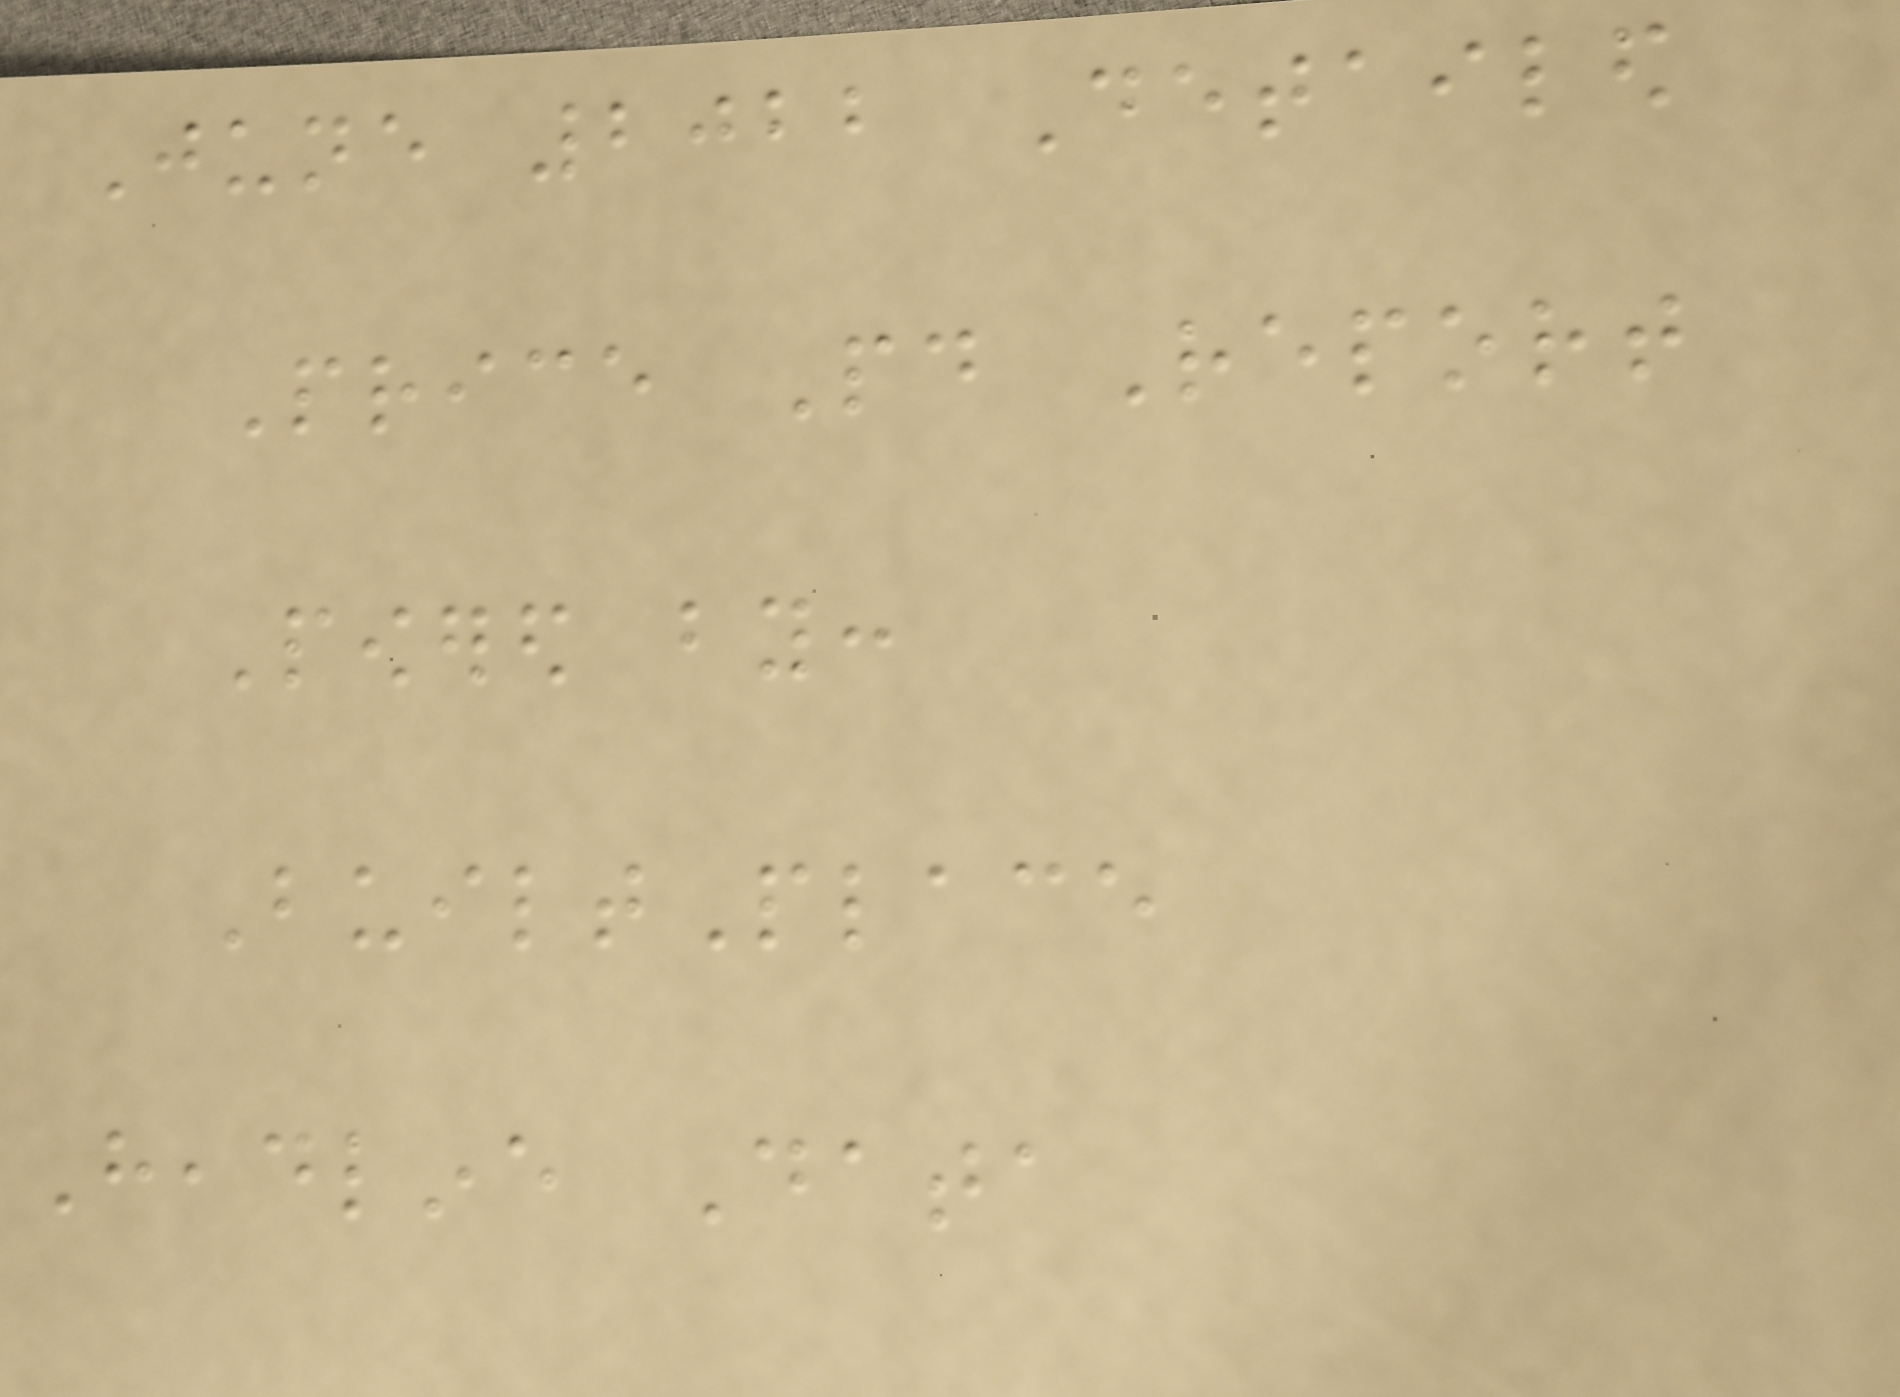June 2022 Detailed
Price Paid Report
Powered by:
BuiltPlace
Headline Data
